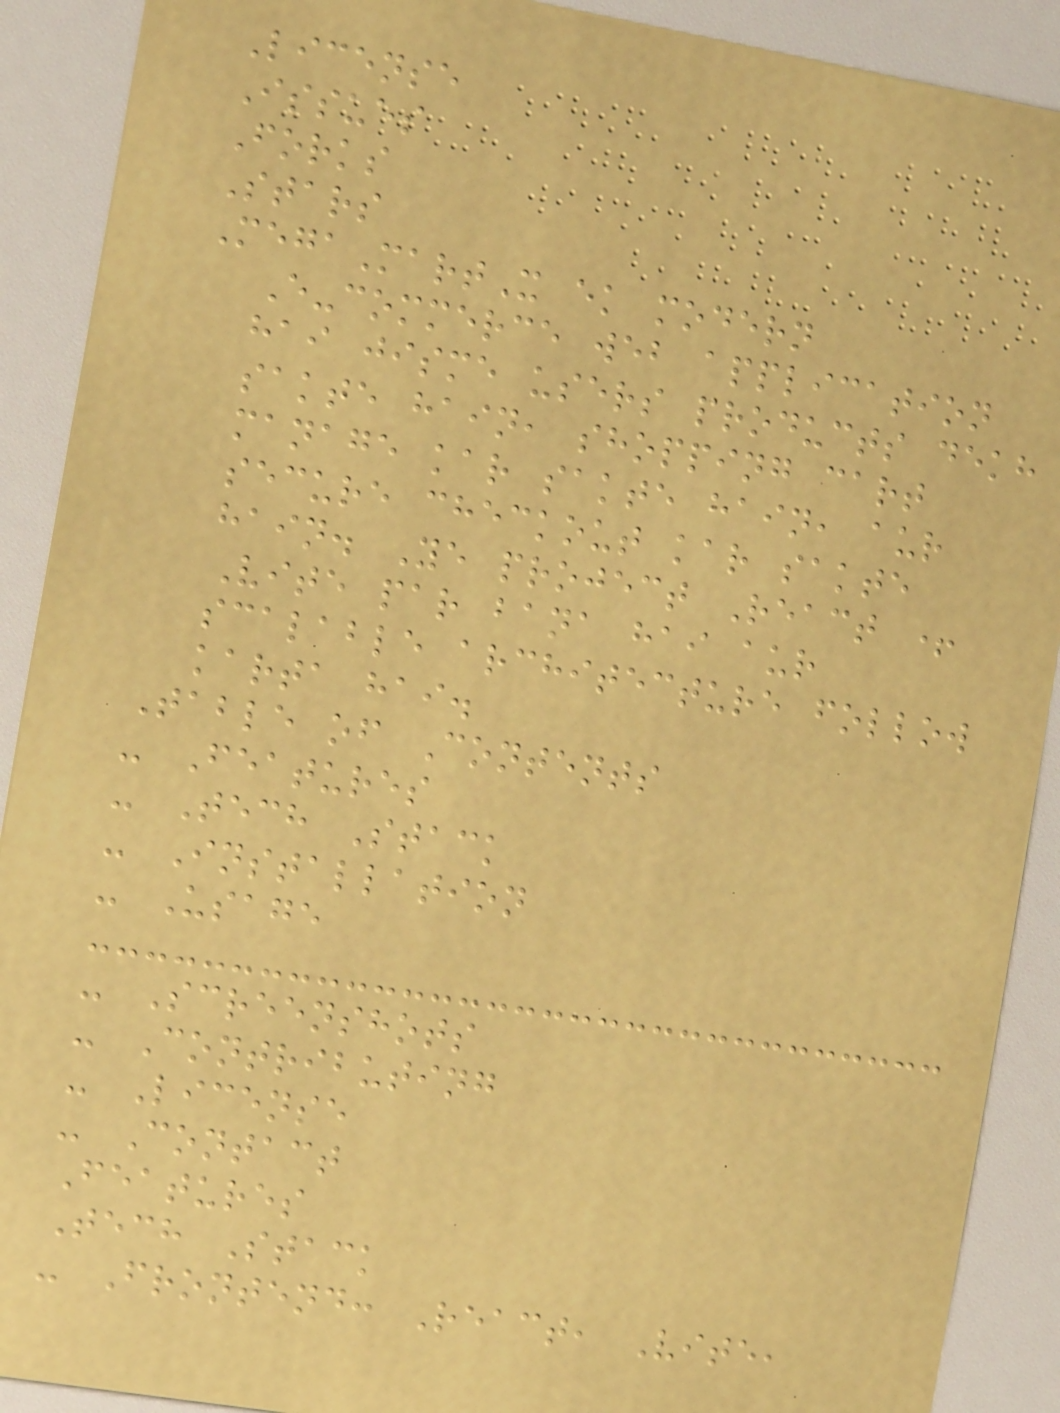License
Issues
Forks
Stars
MegaMartX ek modern
E-commerce web application
hai jisme users products dekh
sakte hain, shopping cart
manage kar sakte hain, aur
secure checkout kar sakte
hain. Ye project React +
Vite par bana hai aur
scalable architecture follow
karta hai.
Table of Contents
- Features
- Tech Stack
- Installation
- Usage
- Screenshots
- Contributing
- License
- Contact
Features
Tech Stack
- Frontend: React, Vite,
